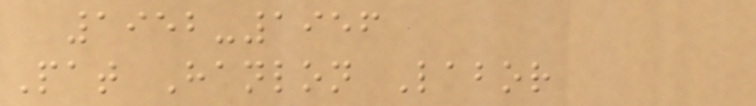1952-1956
Pat Hanlon Labor
